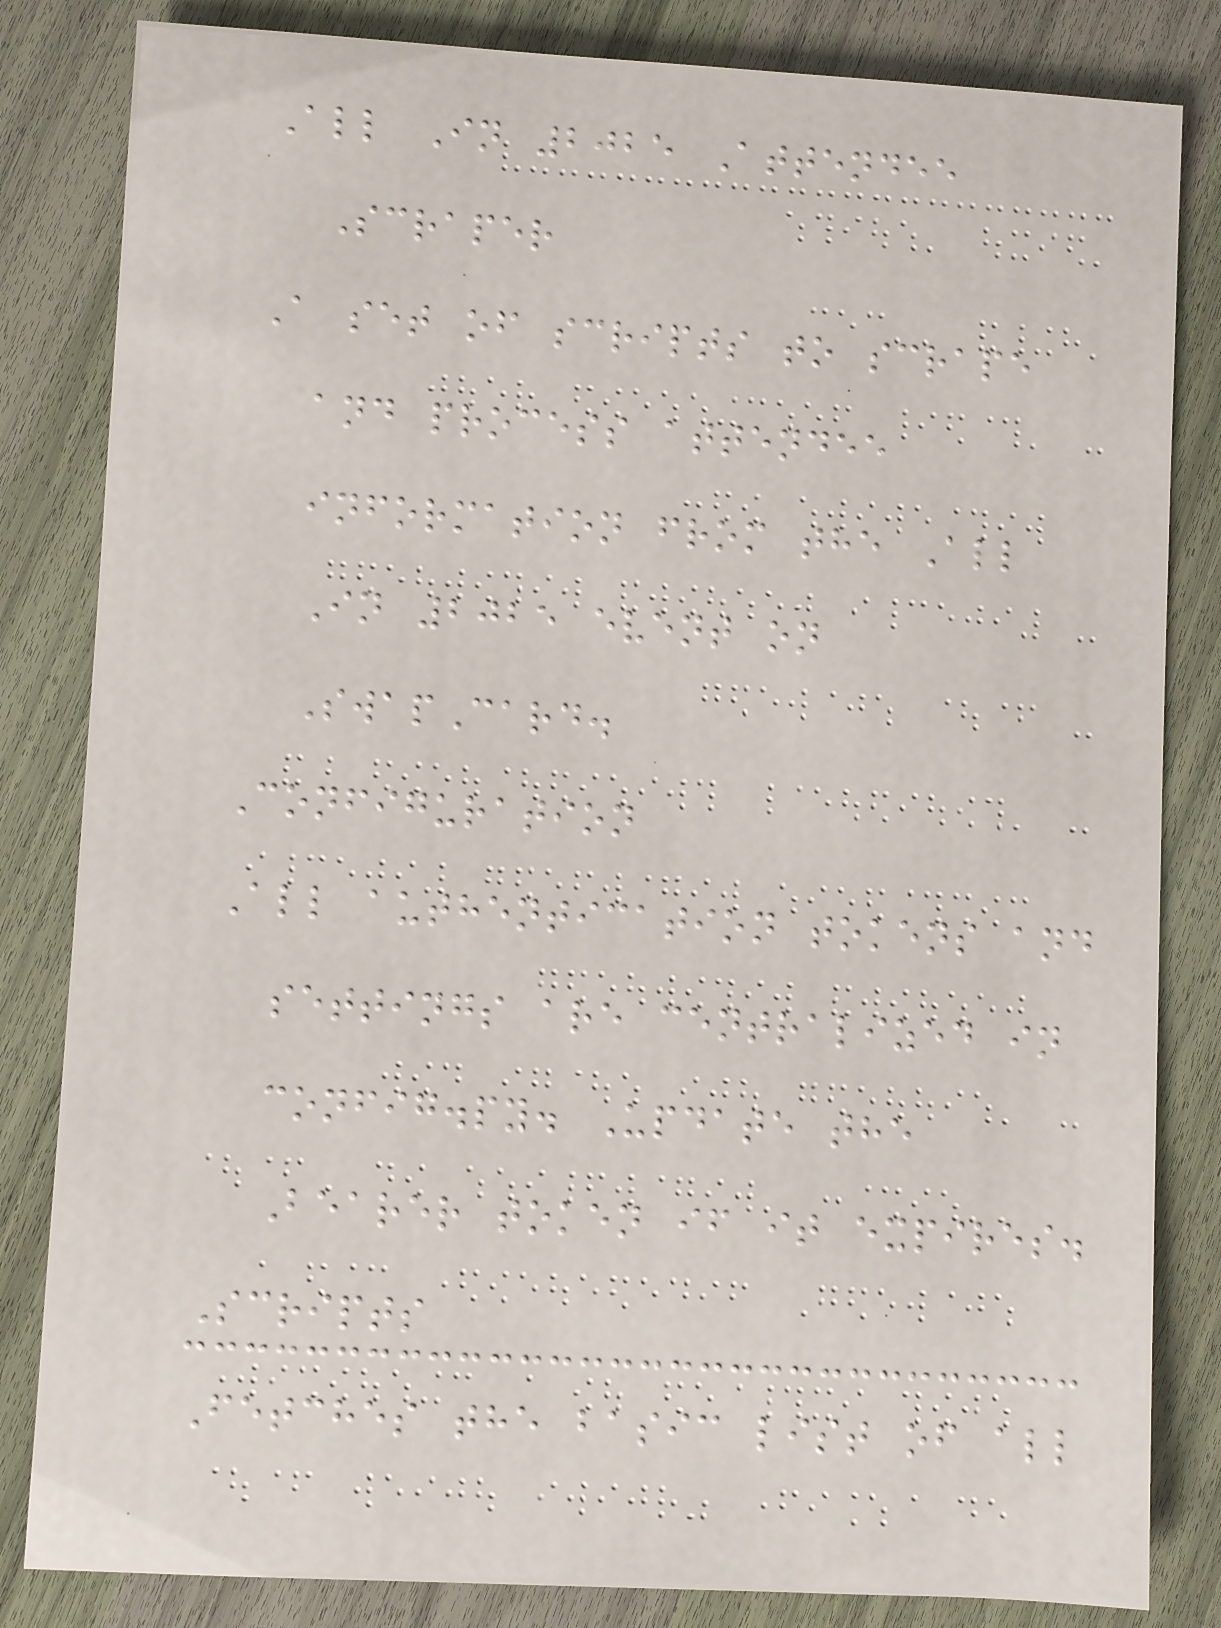All In 2025 Attendee
Scraper
A set of scripts to scrape
and process attendee
information from the All
In 2025 event on
SwapCard.
Configuration
All authentication tokens and
settings are centralized in
config.py. Update the
Bearer token if it expires.
Scripts
Fetches the basic list of all
